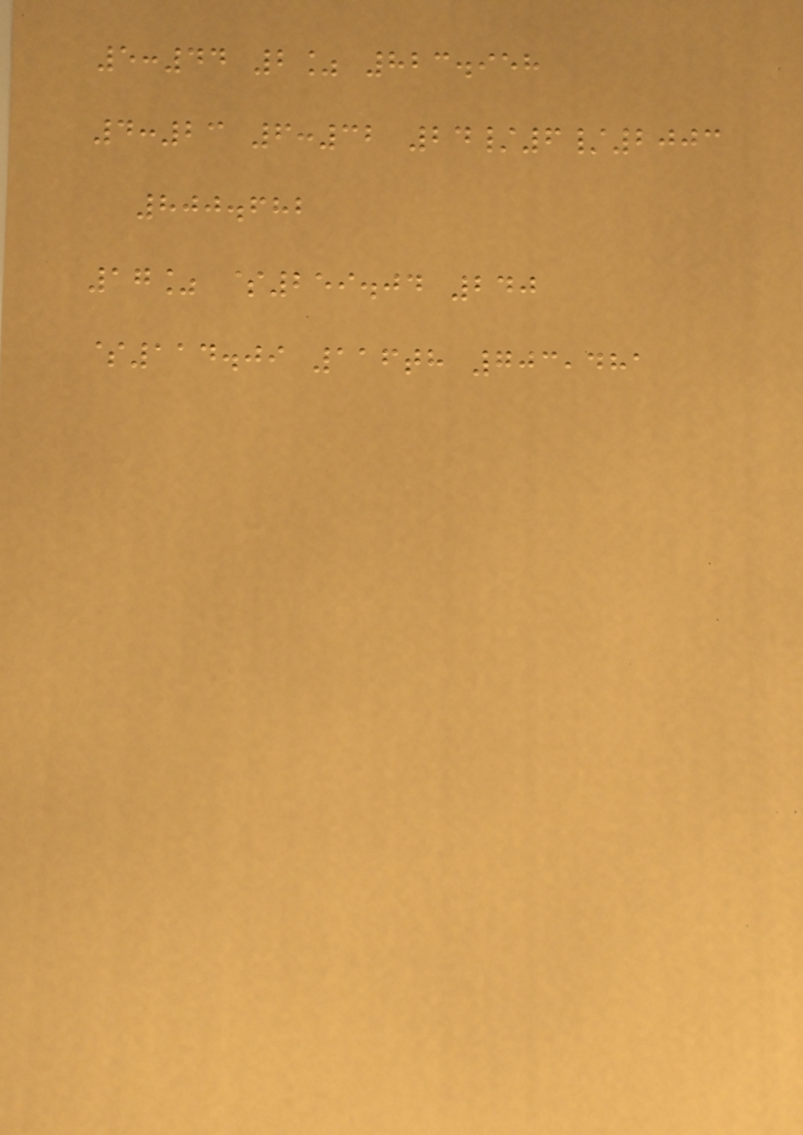5:44 2% 823.958
4:23 6:32 24/6/2003
800.682
17% $259.04 240
$114.09 116th 703,481
